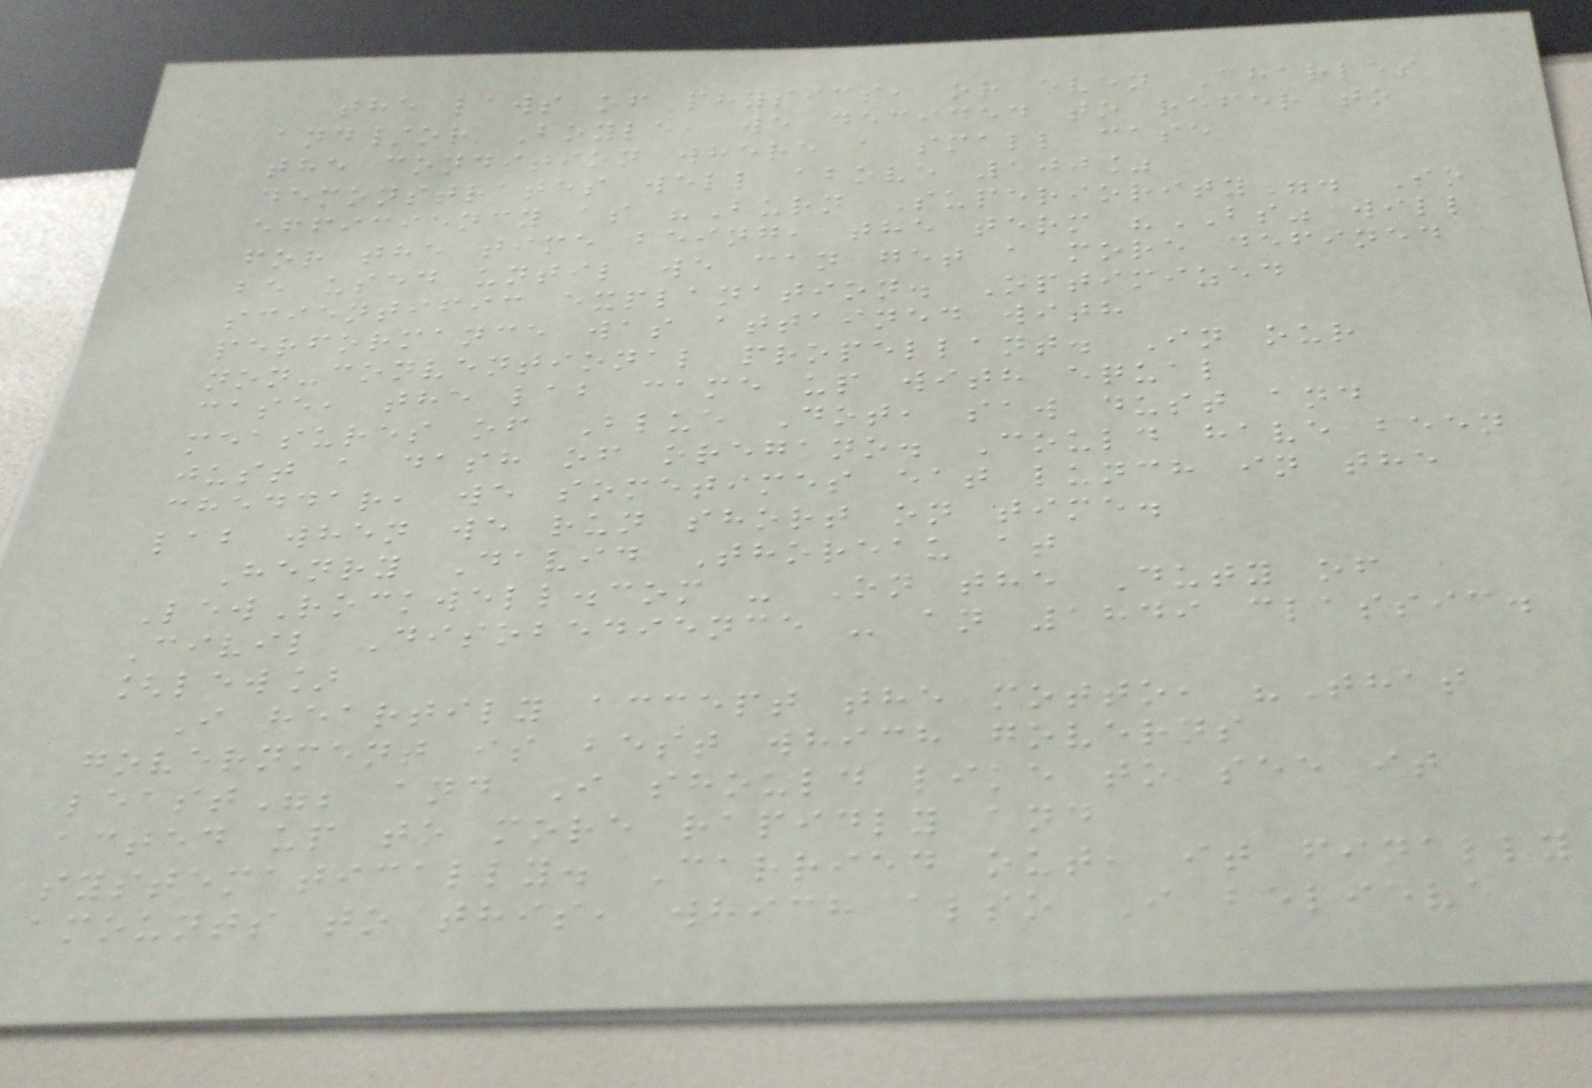the laws of physics, or even Charles
and/or Boyle, we decided to refer to
the condition where a small case
demonstrates well above 100%
efficiency as "Burn Superiority". So
for the time being, the term "BS" will
be used until we can get a more defined
scientific explanation. Optimized
performance was attained with
non-conventional propellant. In our
case, the lab came up with equal
measures of Blue Dot, saw dust and
just a dash of oregano. Could have been
cheddar, we sometimes eat lunch in the
lab when we run short on time.
Henry David Thoreau at
LewRockwell.com - On the Duty of
Civil Disobedience - an 1849 classic.
[lew]
I heartily accept the motto, "That
government is best which governs
least"; and I should like to see it
acted up to more rapidly and
systematically. Carried out, it finally
amounts to this, which also I believe
